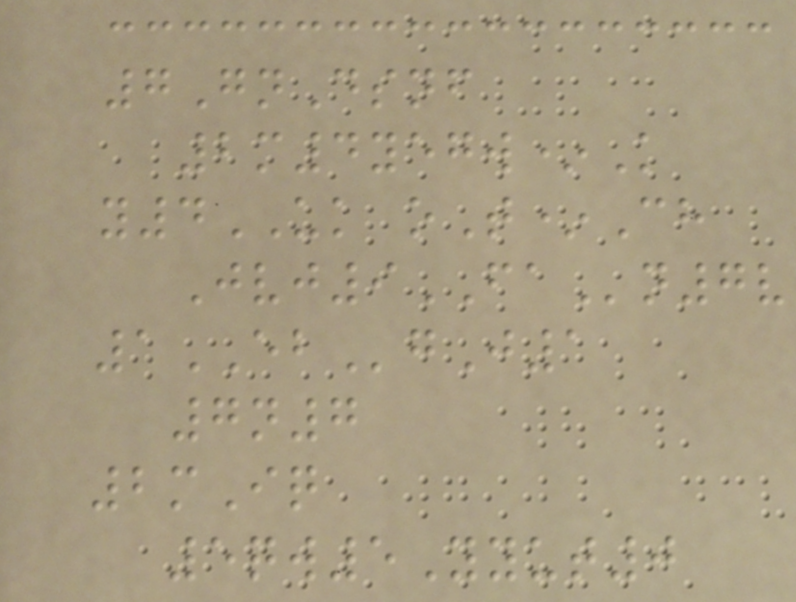7GnDsnf
2m4yegw*K
y4UK oT*Ch
Jvj9FAn7v
1EBgJ1
7n7
2mIq
5qw5Yyut0
